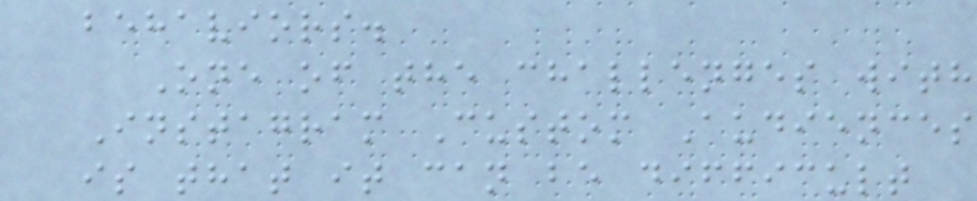behaviors.
One of the challenges with
Instagram Custom Audiences
is that it can be difficult
